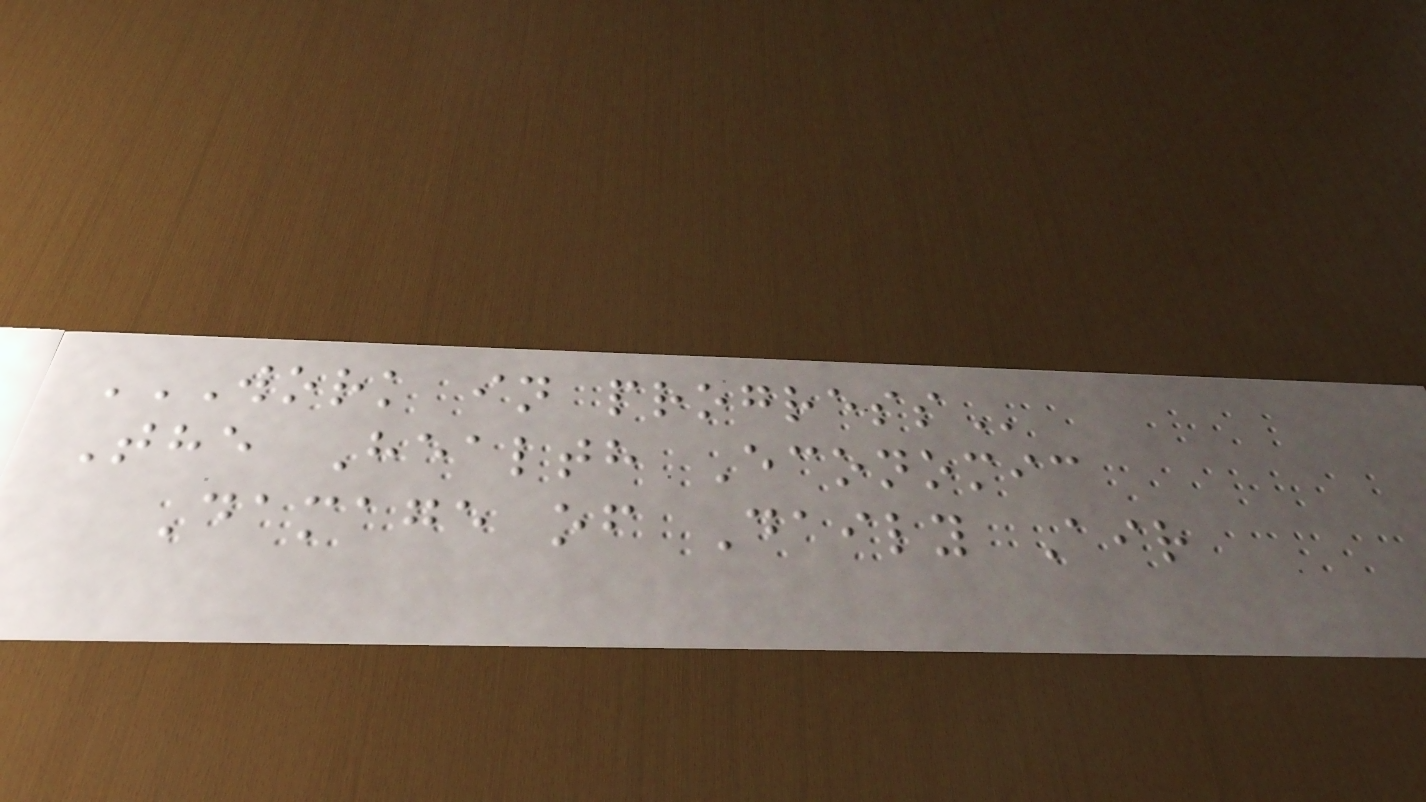WORK IN PROGRESS
The Health Economic
Damage of Daily Air
